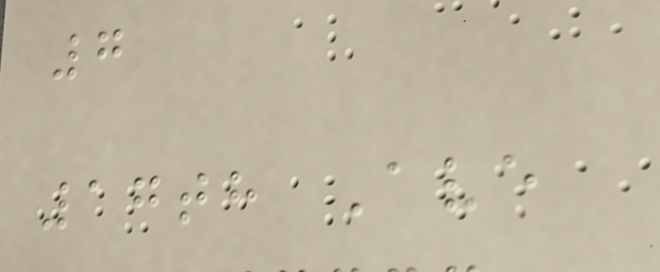7
17th Ave
